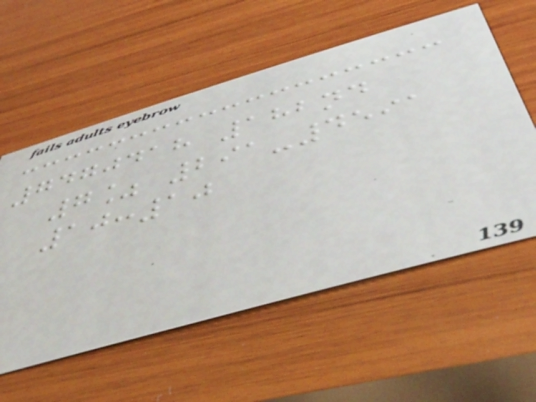7470418 182nd
7% 291-4591
10:10
